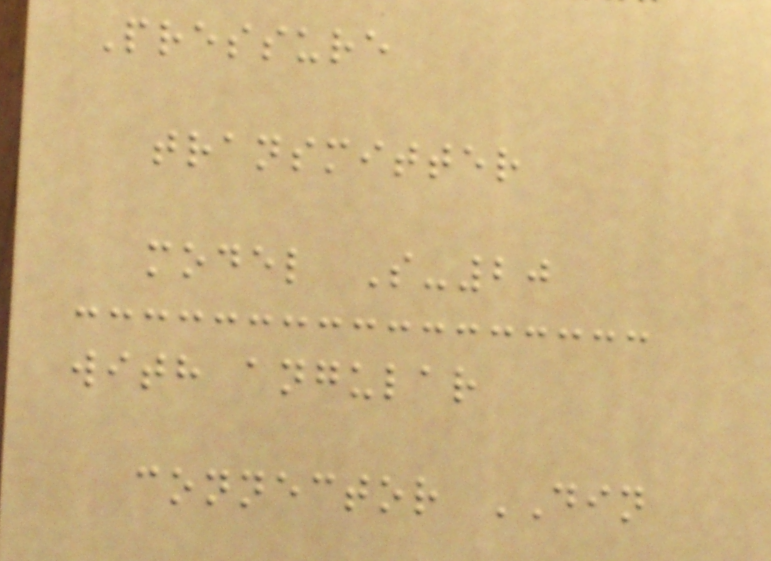Pressure
transmitter
model S-20
with angular
connector DIN
